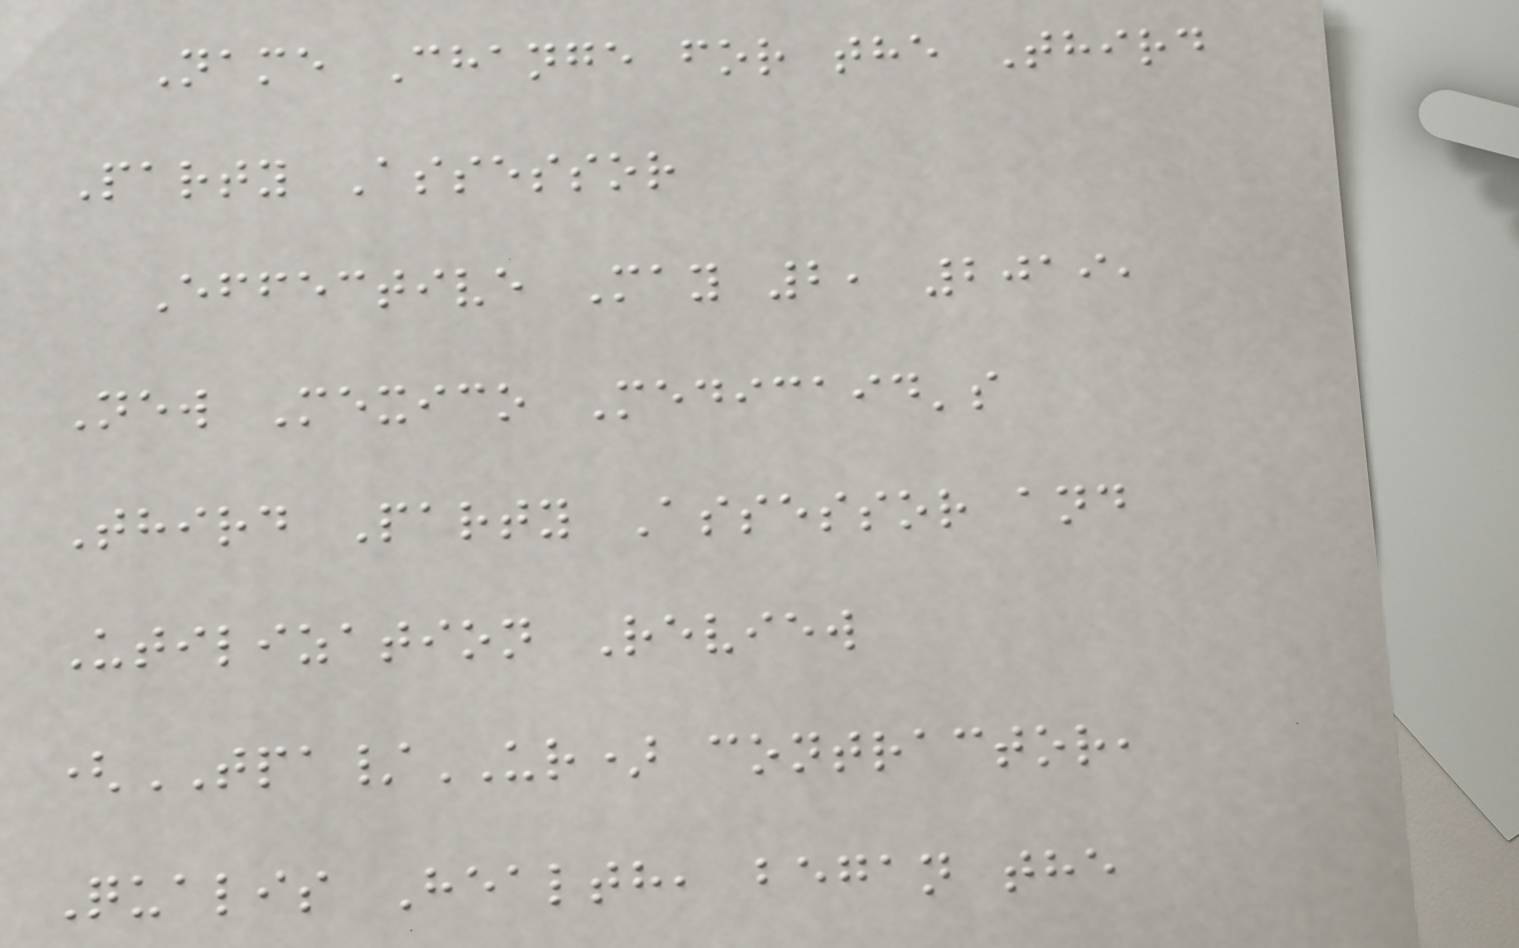Name Change for the Third
Party Assessor
Effective May 2, 2019,
New Mexico Medicaid's
Third Party Assessor and
Utilization Review
(TPA/UR) contractor,
Qualis Health, began the
